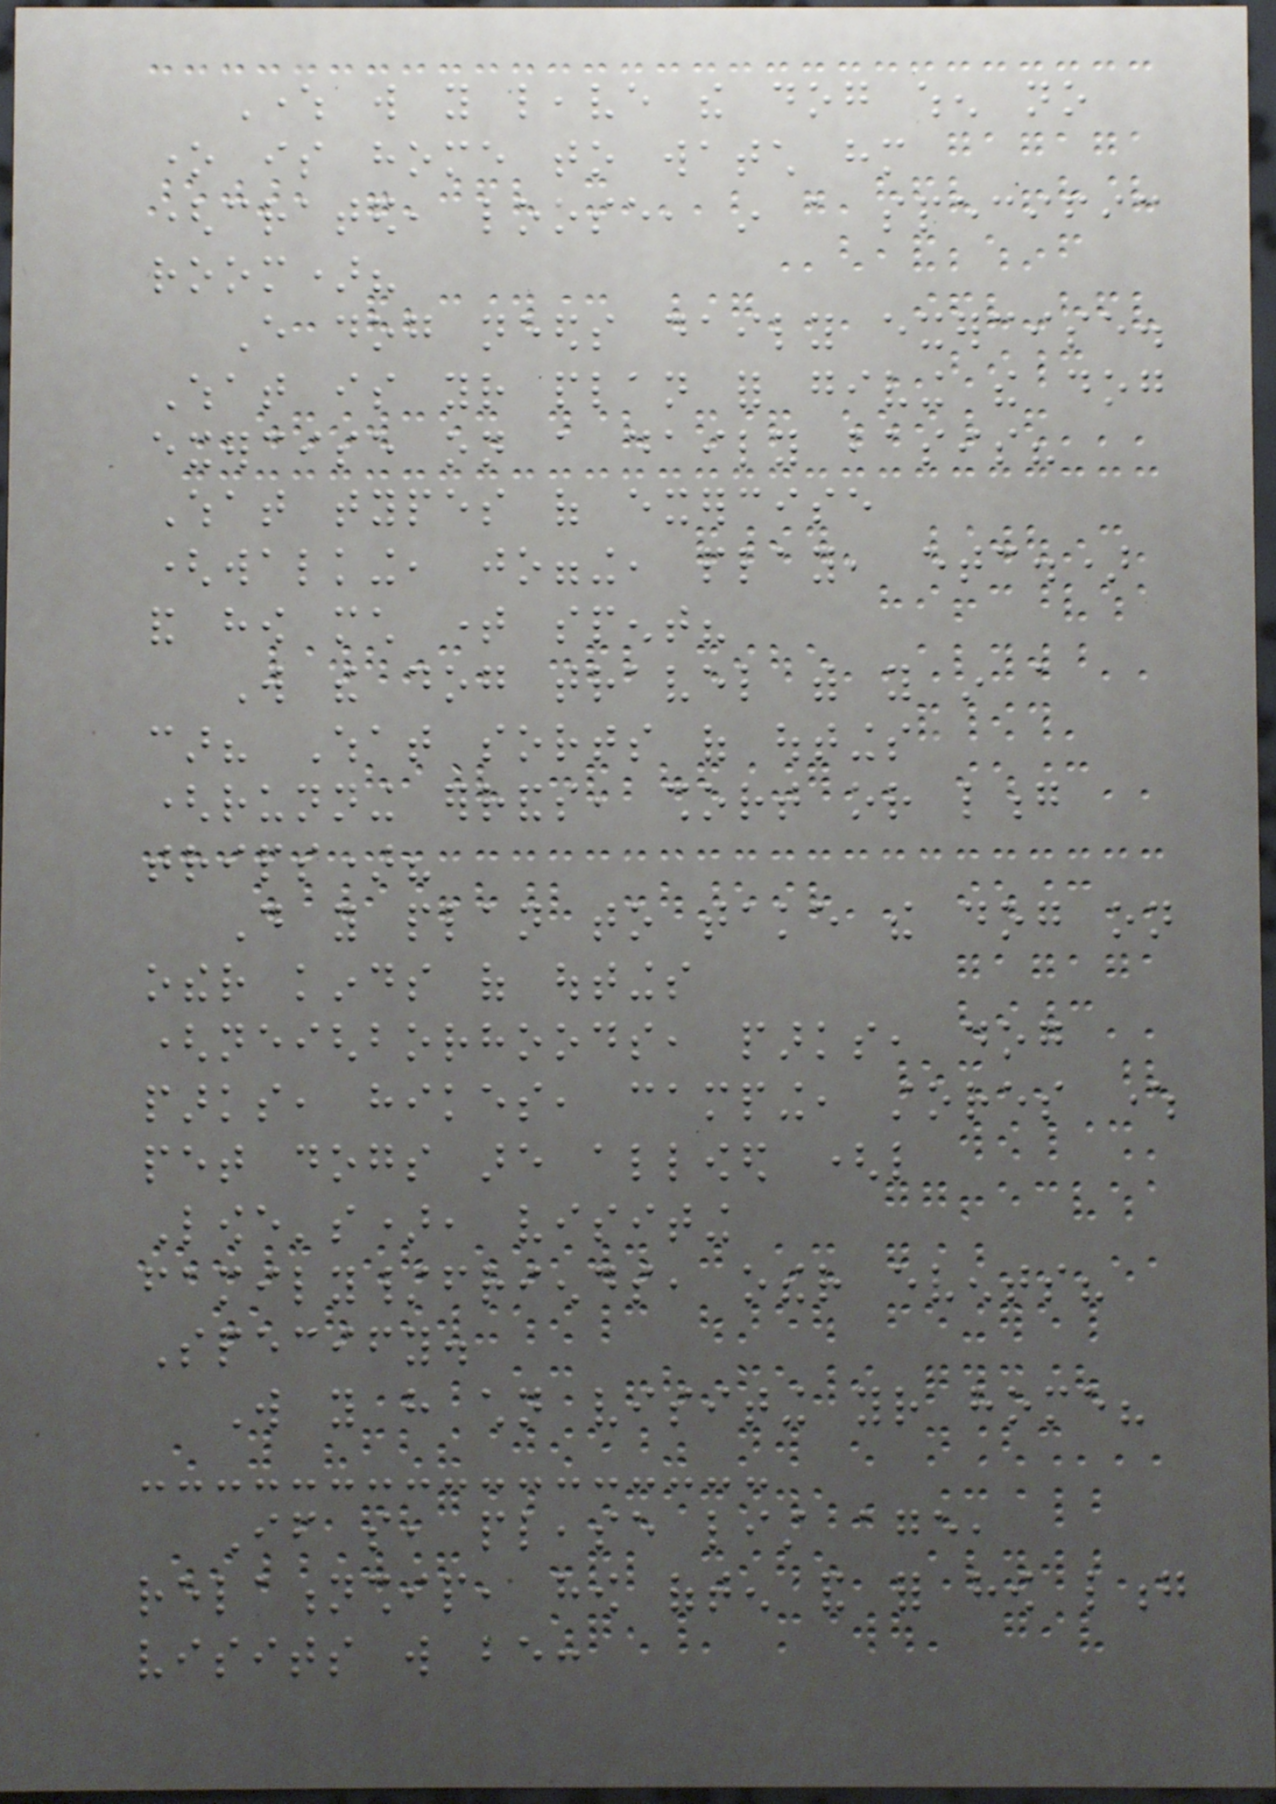Where will you leave the dog when no
one is home to watch him
(crated, loose, in a specific
room)?
Every dog needs daily exercise.
What is your plan for giving the dog
exercise on a daily basis?
What types of exercise
(walking, jogging, play, etc.)
and how much time spent?
Will the dog travel with you in a
car? What sorts of outings
(running errands, short or long
trips)?
Do you plan to take the dog on
other kinds of outings
(neighborhoods, parks, dog
parks, hikes, camping, stores where
pet dogs are allowed (like
Lowe's), visiting
family/friends, other events?
Specify.
Will you have children visiting your home?
If so, please list age,
relationship, how often and for how long
visits will be:
